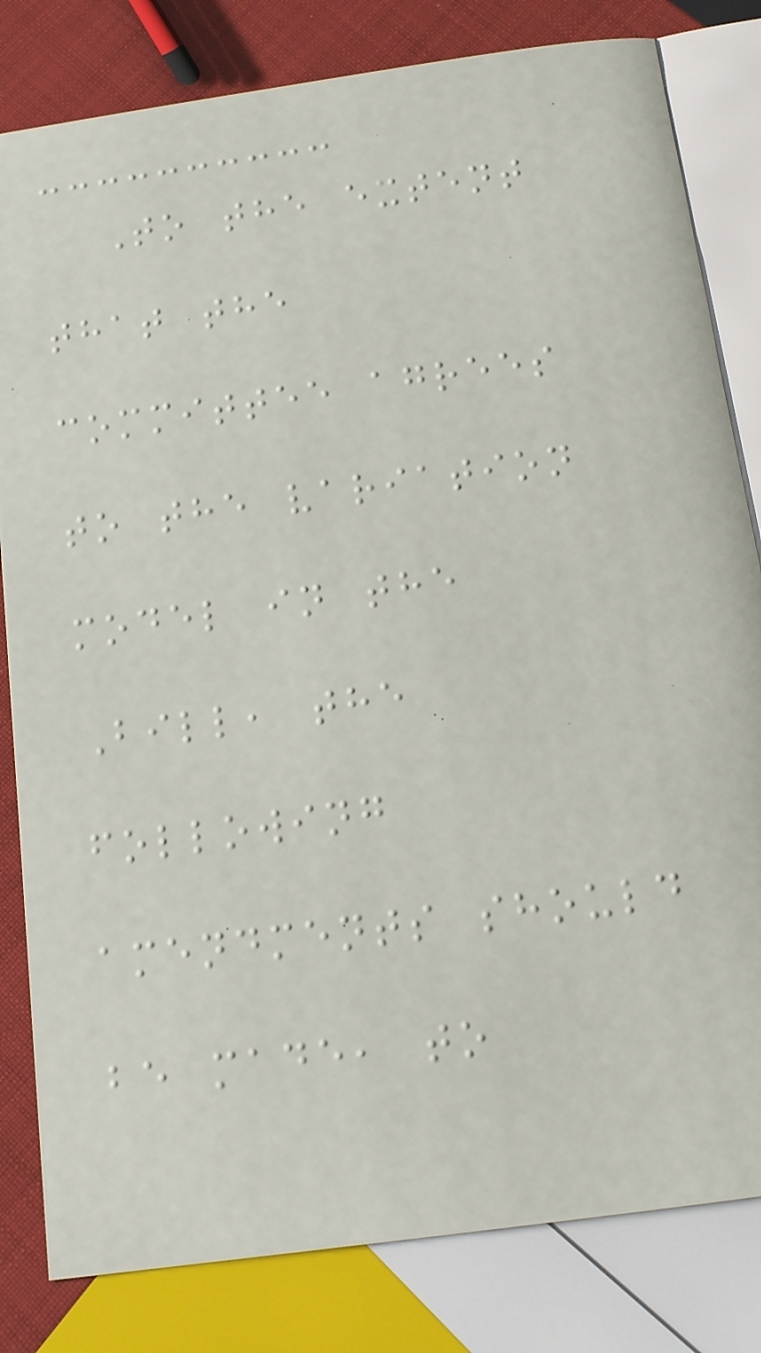To the extent
that the
committee agrees
to the variation
model in the
Bill, the
following
amendments should
be made, to
